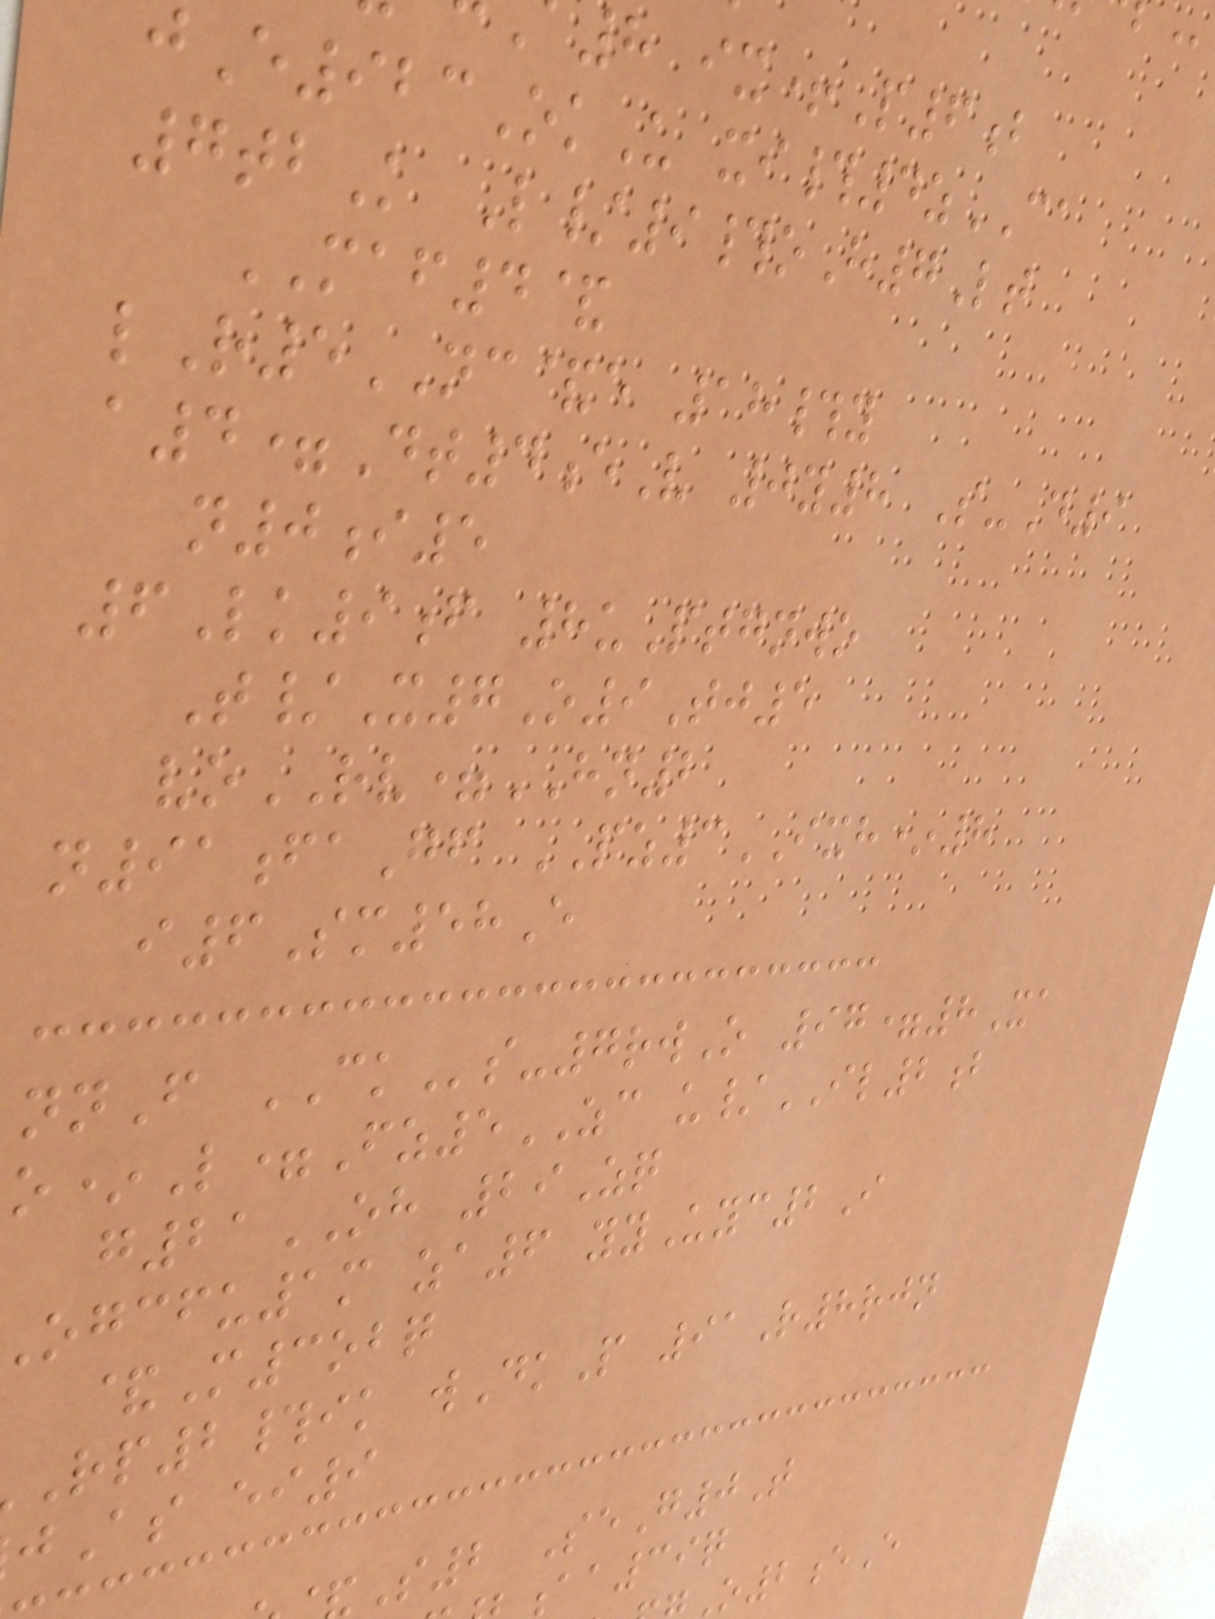8 ix+P6b
jE923OkU xi#4zCA
7tbK L/9#oH7Lt
MAF4&
lR5NC&e 18#y
a4=Dt4eV 0y8 S-D9
n0i5
6Lk9f 8uPtgnwo
T/X7O9Tj5
voRV=HN2
n91faGf PZ3IXH*8
i6Sm58E
nnF CKs-7rwO 97=8Xa
o*L=Fz5ZC u/IL2b
g21OH 29Zq
ogcfu1m za6 yyUyc2I
&M3obq
rp2#ik wDkP 91R8rjn
As ei9
S2 SeG0T
aa39q
